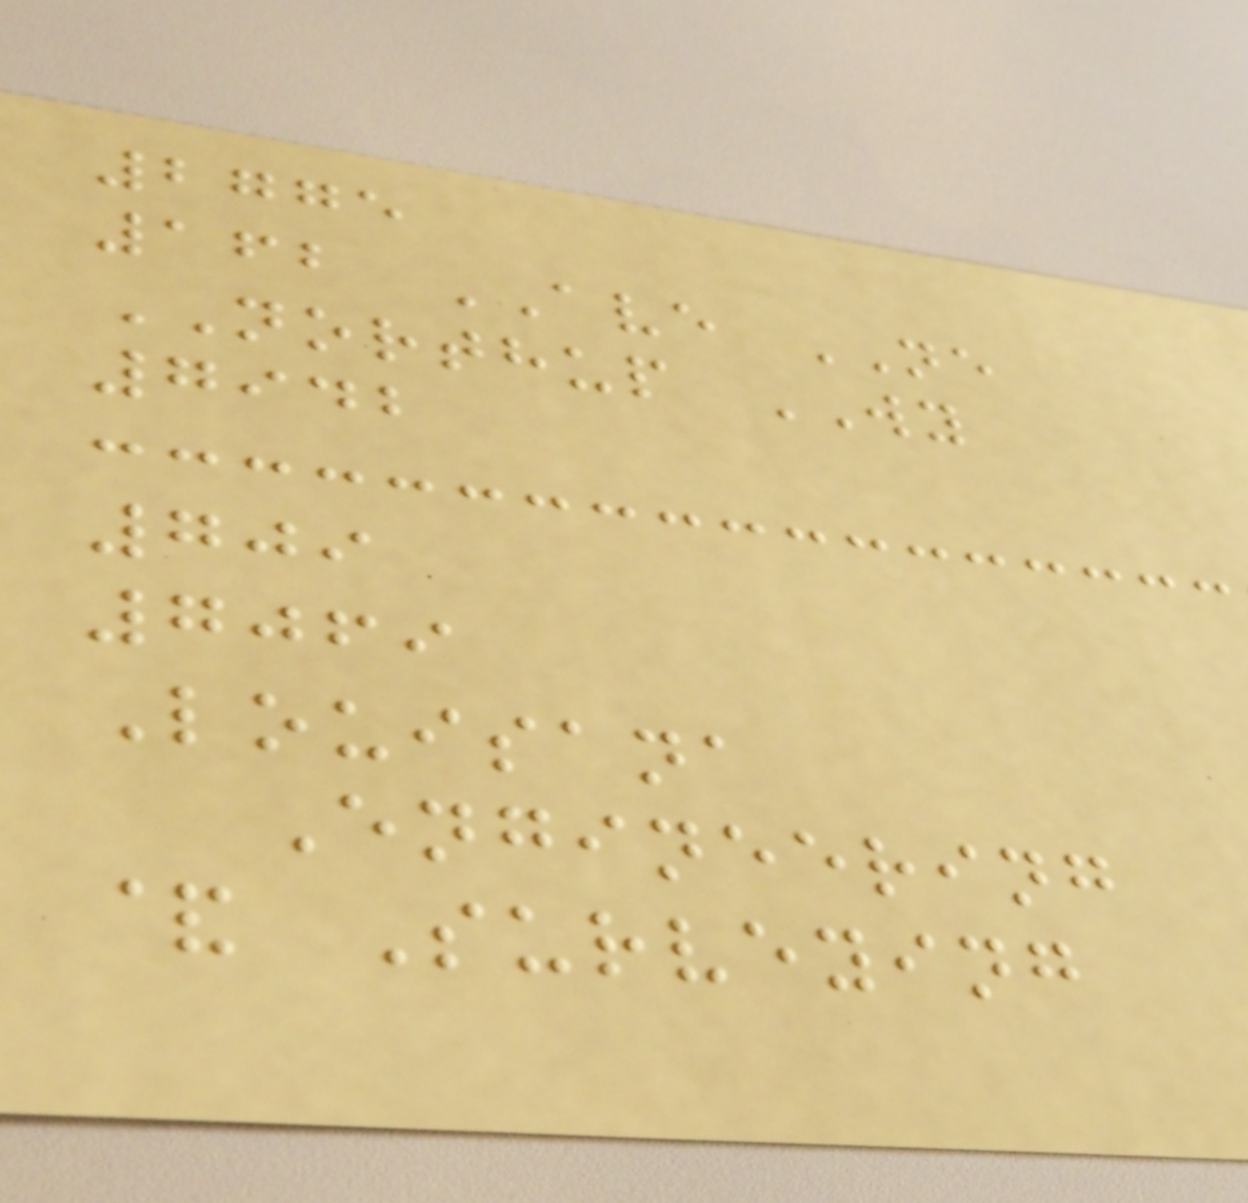2775
162 AVE NE
NORTHUP WY
7942
709
7069
Louisana
Engineering
& Surveying
